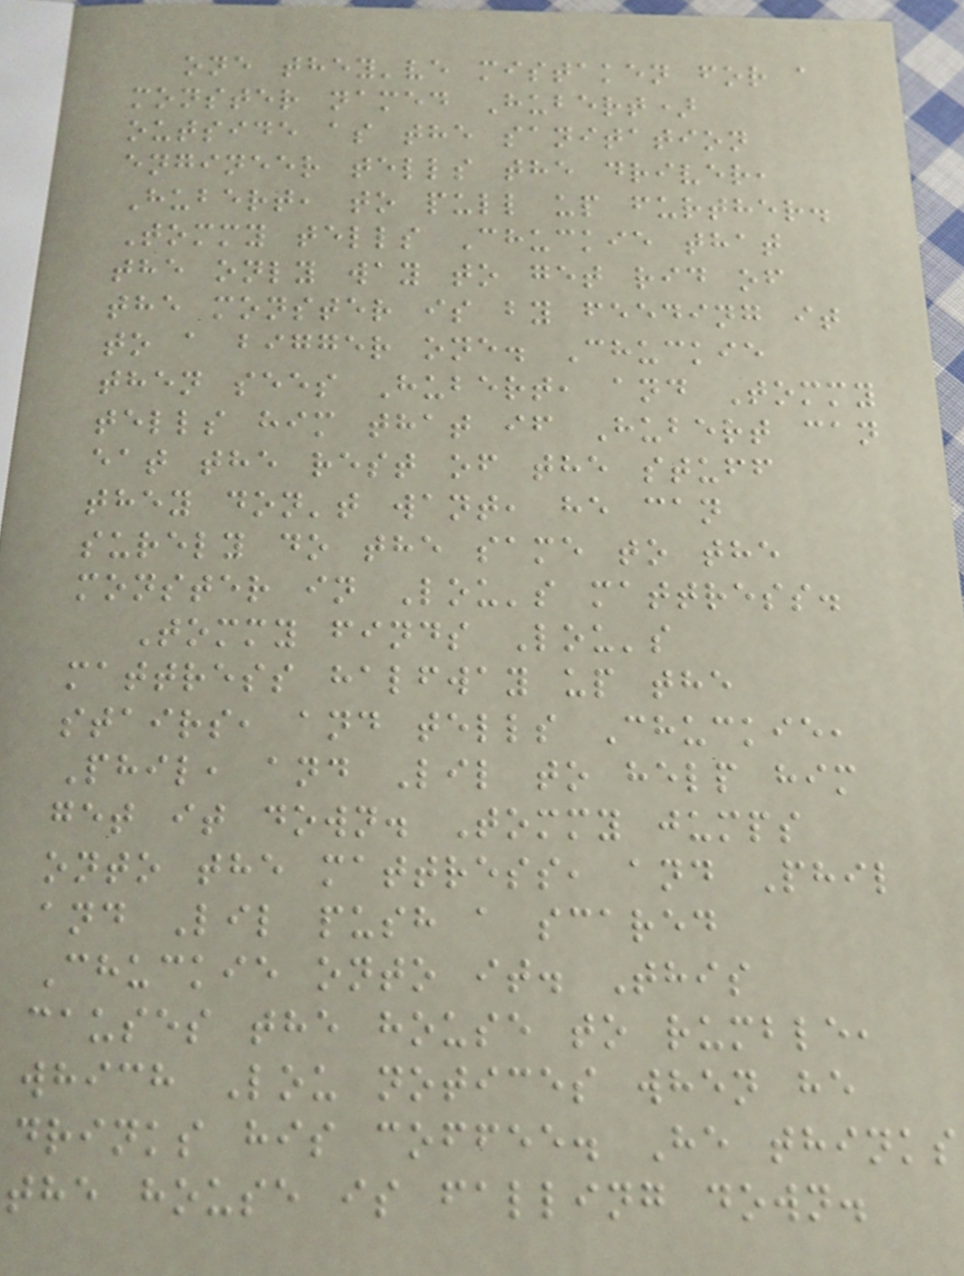one they've mistaken for a
monster named Hubert)
outside as the sanitation
engineer tells the driver,
Hubert, to pull up further.
Tommy tells Chuckie that
the only way to get rid of
the monster is by feeding it
to a bigger one. Chuckie
then sees Hubert, and Tommy
tells him that if Hubert can
eat the rest of the stuff
they don't want, he can
surely do the same to the
monster in Lou's mattress.
Tommy finds Lou's
mattress halfway up the
stairs, and tells Chuckie,
Phil, and Lil to help him
get it down. Tommy jumps
onto the mattress, and Phil
and Lil push a scared
Chuckie onto it. This
causes the house to rumble,
which Lou notices when he
drinks his coffee. He thinks
the house is falling down.
